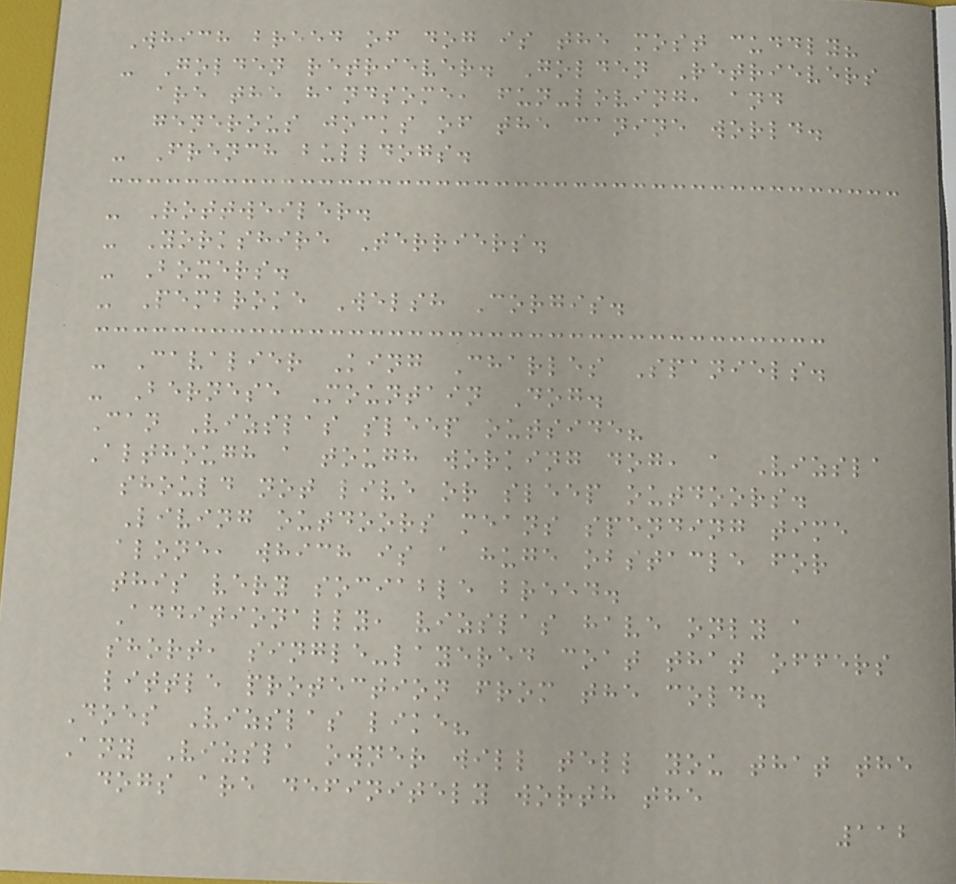Which breed of dog is the most cuddly?
- Golden retriever. Golden Retrievers
are the handsome, fun-loving, and
generous jocks of the canine world.
- French bulldogs.
- Rottweiler.
- Yorkshire Terriers.
- Boxers.
- Pembroke Welsh Corgis.
- Cavalier King Charles Spaniels.
- Bernese Mountain Dog.
Can Vizslas sleep outside?
Although a tough working dog, a Vizsla
should not live or sleep outdoors.
Living outdoors means spending time
alone, which is a huge obstacle for
this very sociable breed.
Additionally, vizslas have only a
short, single-layered coat that offers
little protection from the cold.
Does Vizslas like?
Any Vizsla owner will tell you that the
dogs are definitely worth the
112
